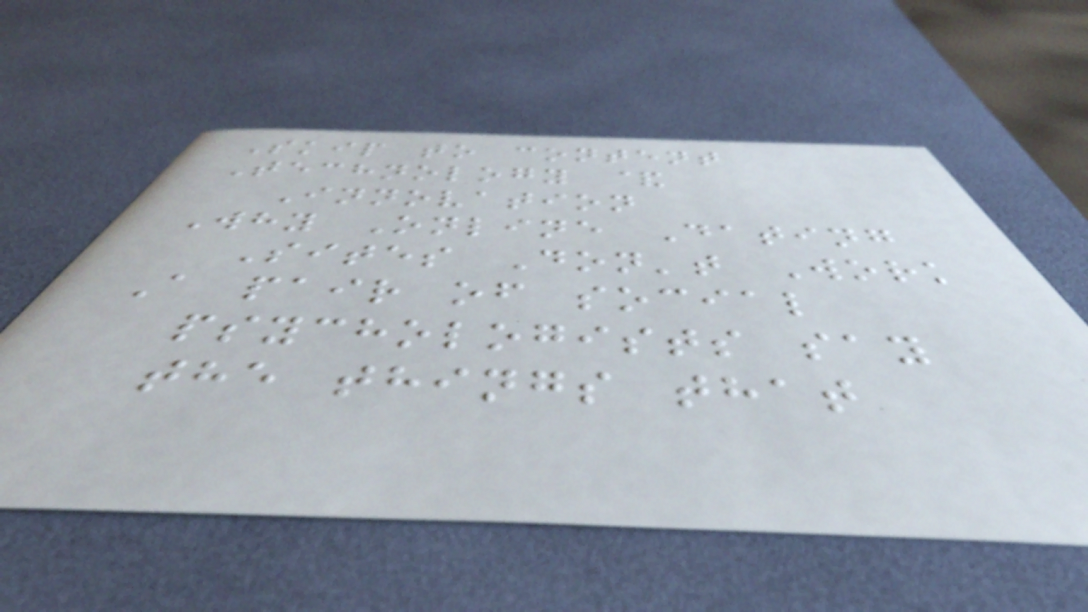Skip to content
Technology &
Innovation
Why Online Dating
Sites Don't Work
A pair of social
psychologists say
the things that
